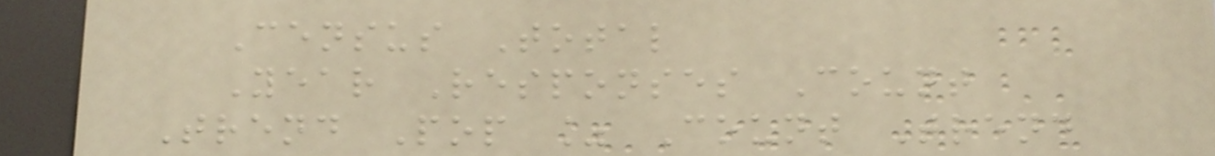Census Total
Year Responses Count
Trend Pop % Count Trend
